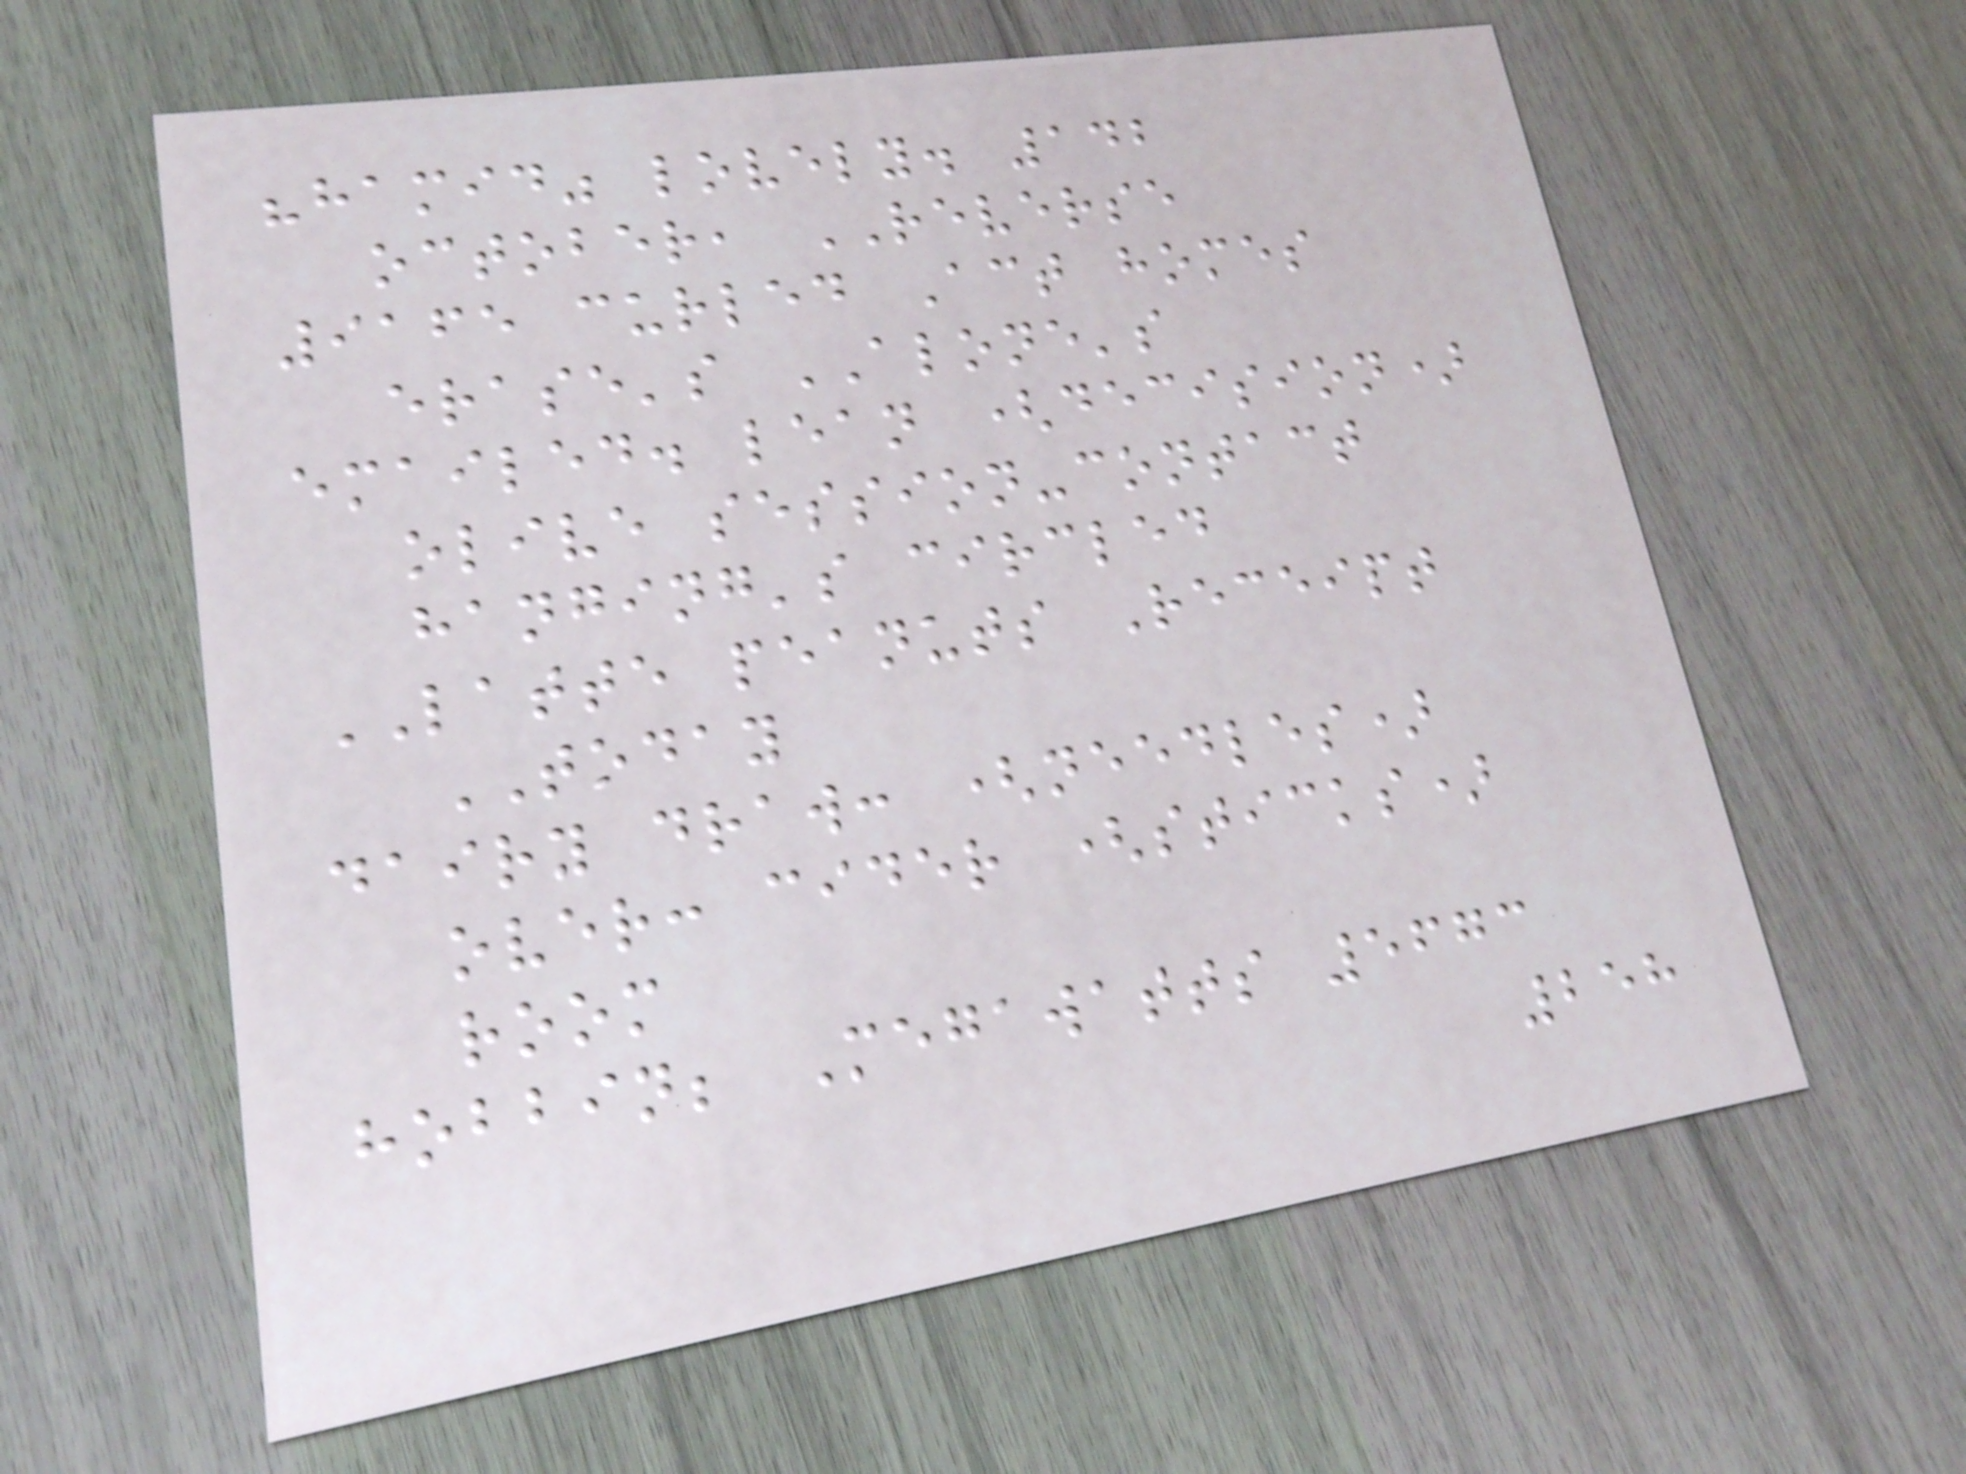"hamid" lovely. 142
october, REVERSE
9165 curled Act homes
erase's ALONE's
emailed. lean (decision)
olive session-contact
hanging's circled
LATTE peanuts Receipt
TODAY
dairy draw: (needles)
over: cider (sticks)
room
hobbin; Megawatts 5673
258
